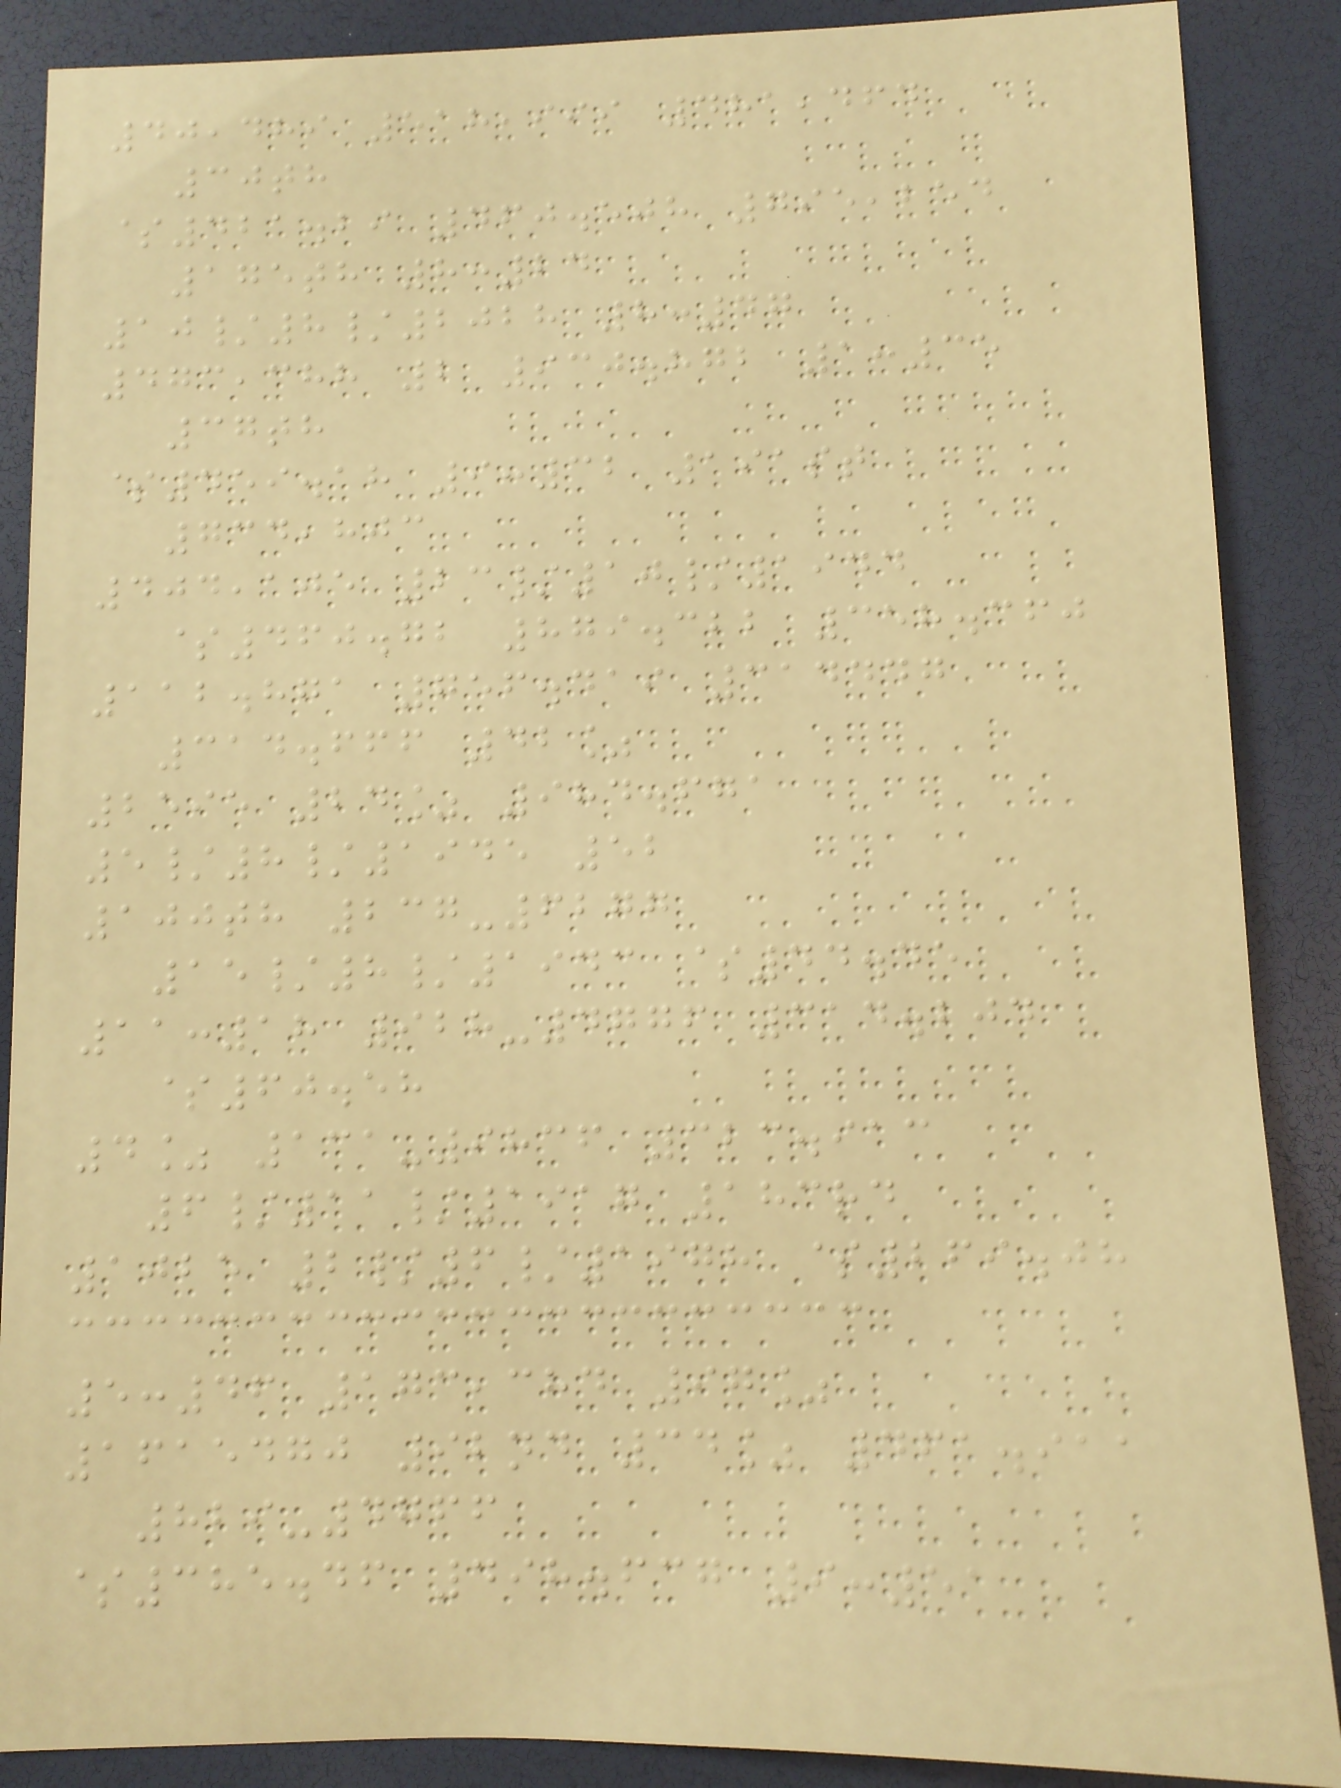40,489 518,999 481,464
30th
$421.29 460.508 795,254
175th 8:24
10/8/2028 8:47
473,388 2 930.872 1:35
37th
$459.18 9:32 191st
734,803
404,105 23/10/1944
$460.72 879.322 358.360
112.871 756.419 314447
314.666 42%
2595 24% 984.671
5/8/1945 52
100th 237-6277
15/8/1943 $44.45
11:18 928-4776 314.204
$60.58
4% 131-9836 323.913
6/11/1917 183rd
1025 2/6/1978 $269.08
5:46 173,384 97%
1615470 92nd 34% 461.911
829-4766
$385.46 498.637 9:51
